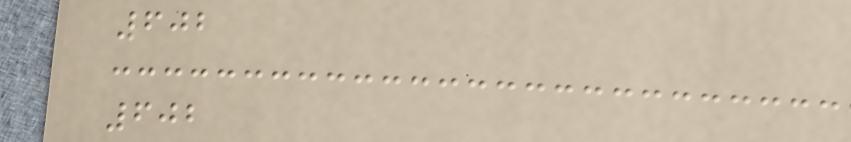602
602
